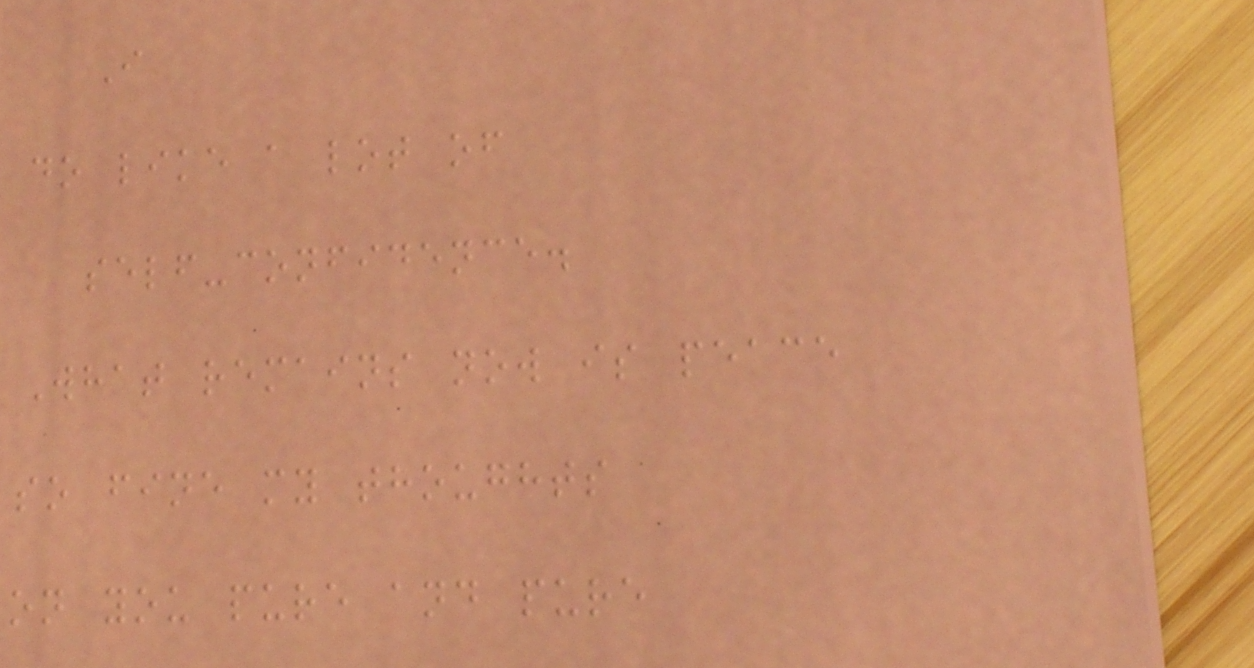I
do like a lot of
self-confidence.
What remains now is peace
so fine my thoughts
on you pure and pure
